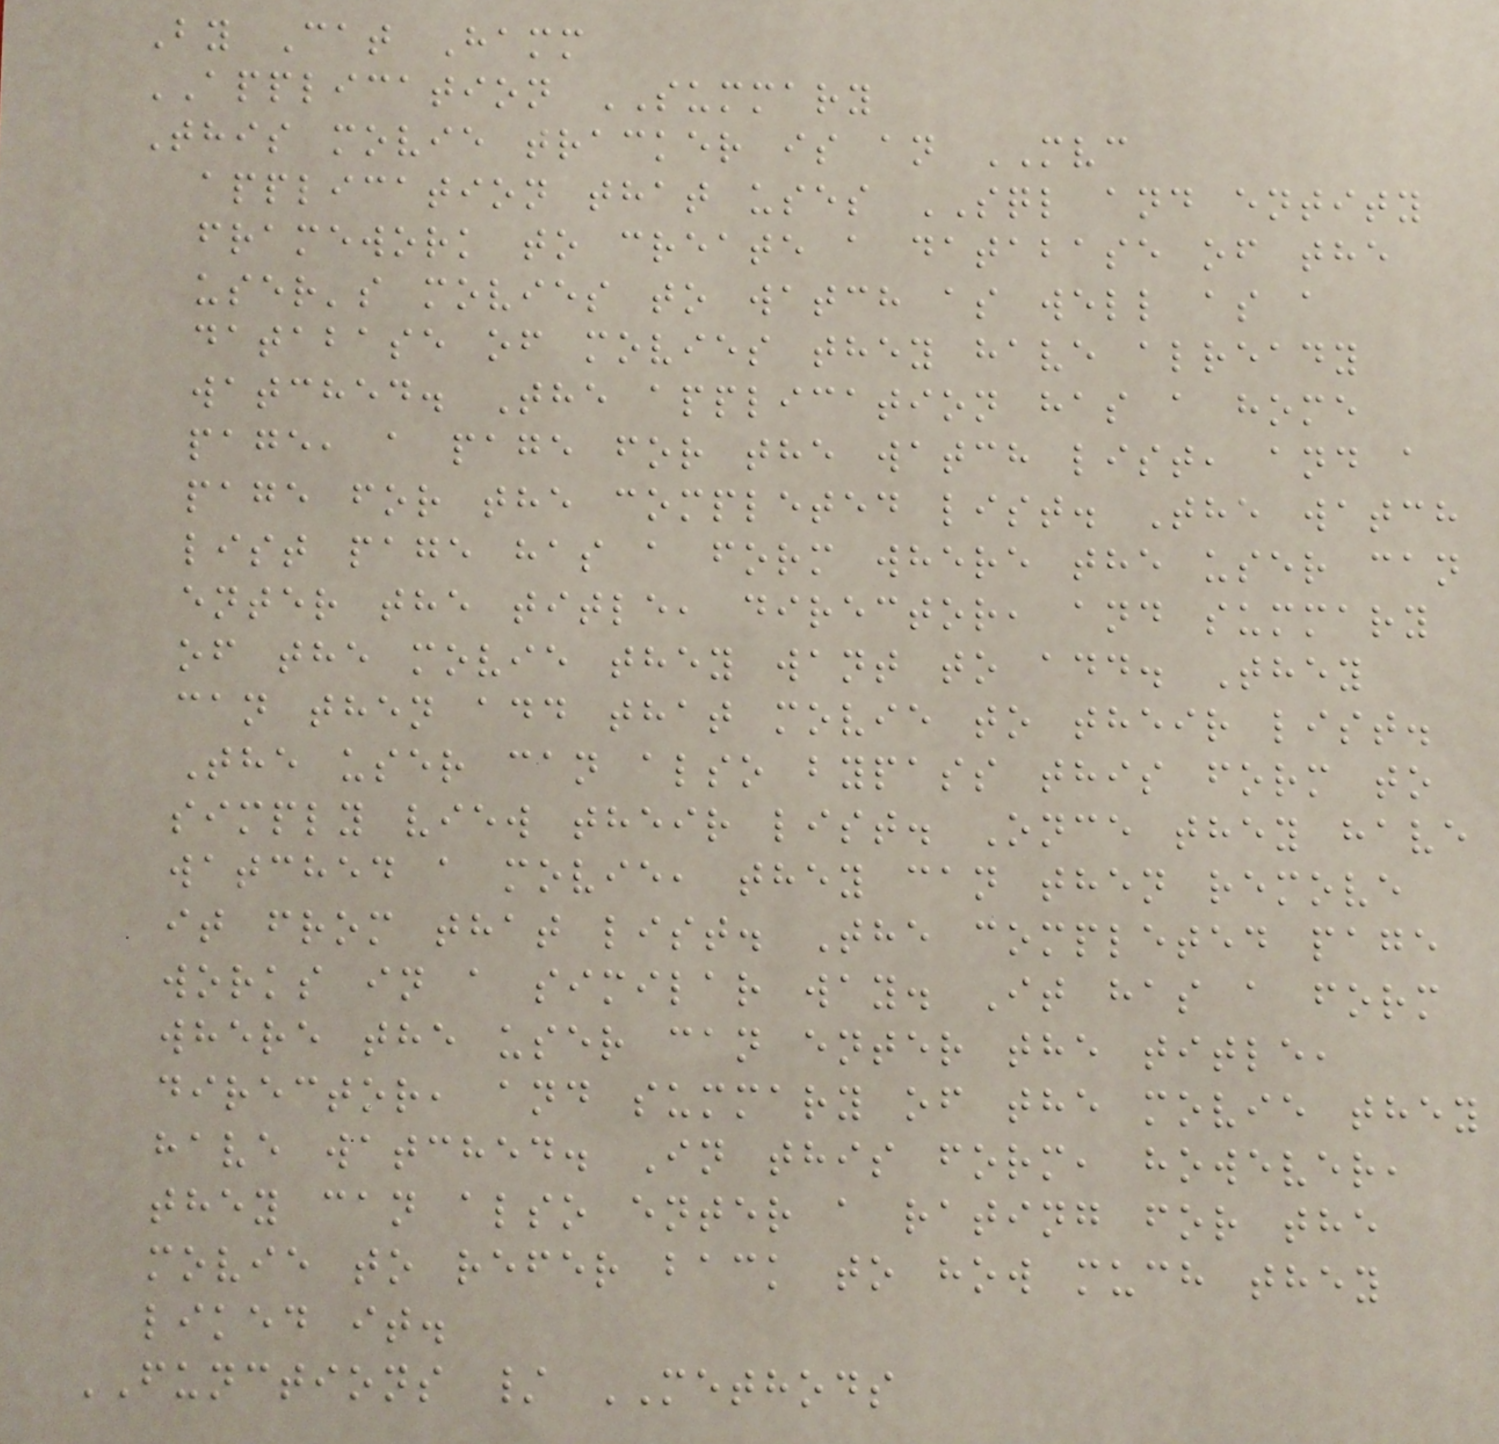By Cat Hamm
APPLICATION SUMMARY
This movie tracker is an MVC
application that uses SQL and entity
framework to create a database of the
user's movies to watch as well as a
database of movies they have already
watched. The application has a home
page, a page for the watch list, and a
page for the completed list. The watch
list page has a form where the user can
enter the title, director, and summary
of the movie they want to add. They
can then add that movie to their list.
The user can also bypass this form to
simply view their list. Once they have
watched a movie, they can then remove
it from that list. The completed page
works in a similar way. It has a form
where the user can enter the title,
director, and summary of the movie they
have watched. In this form, however,
they can also enter a rating for the
movie to refer back to how much they
liked it.
FUNCTIONS / METHODS
